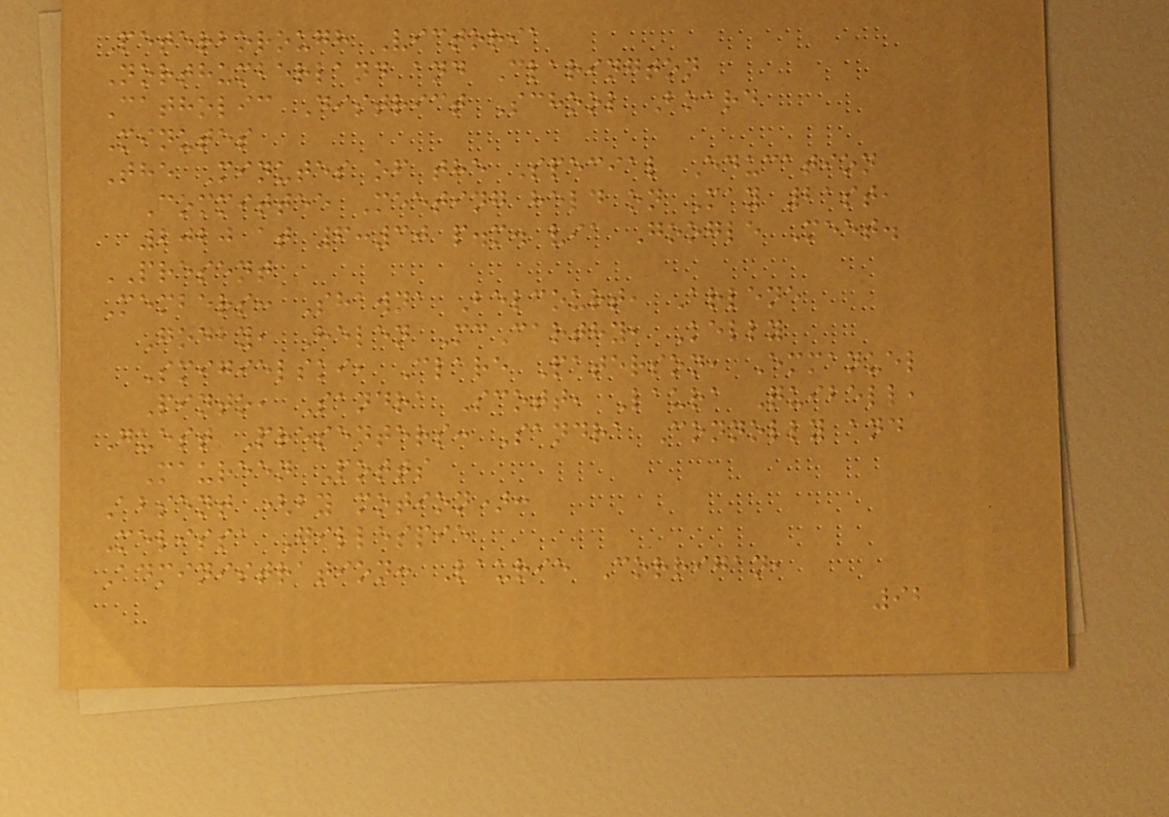Peterborough Victoria
Northumberland and Clarington
Catholic District School Board
Minutes
The Minutes of the Special Education
Committee Meeting held on May 21st,
2020 at 6:30 p.m. via Google Meet.
PRESENT
Members: Shawna Belcourt, Arlene
Godby, Helen McCarthy, Kelly
Smigielski, Clare Paterson, Emmanuel
Pinto, Sandra Scott, Laura Quibell,
Guest Presenters: Sandra Connolly and
Maureen Potts
Absent (by motion):
Melissa Gillespie
Administration: Laurie Corrigan,
92
